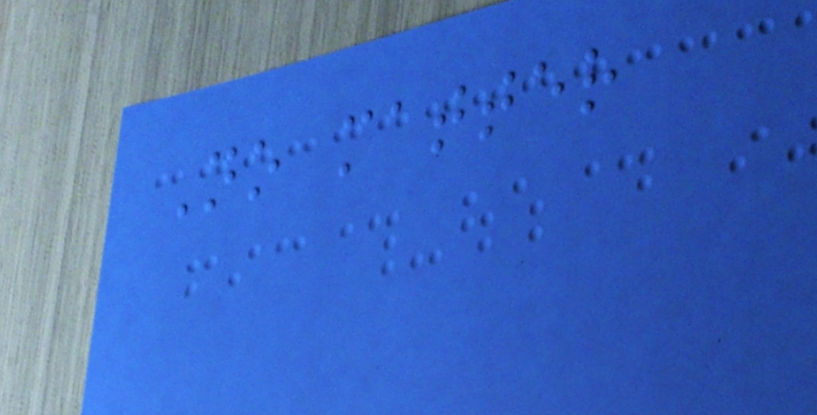No matter
